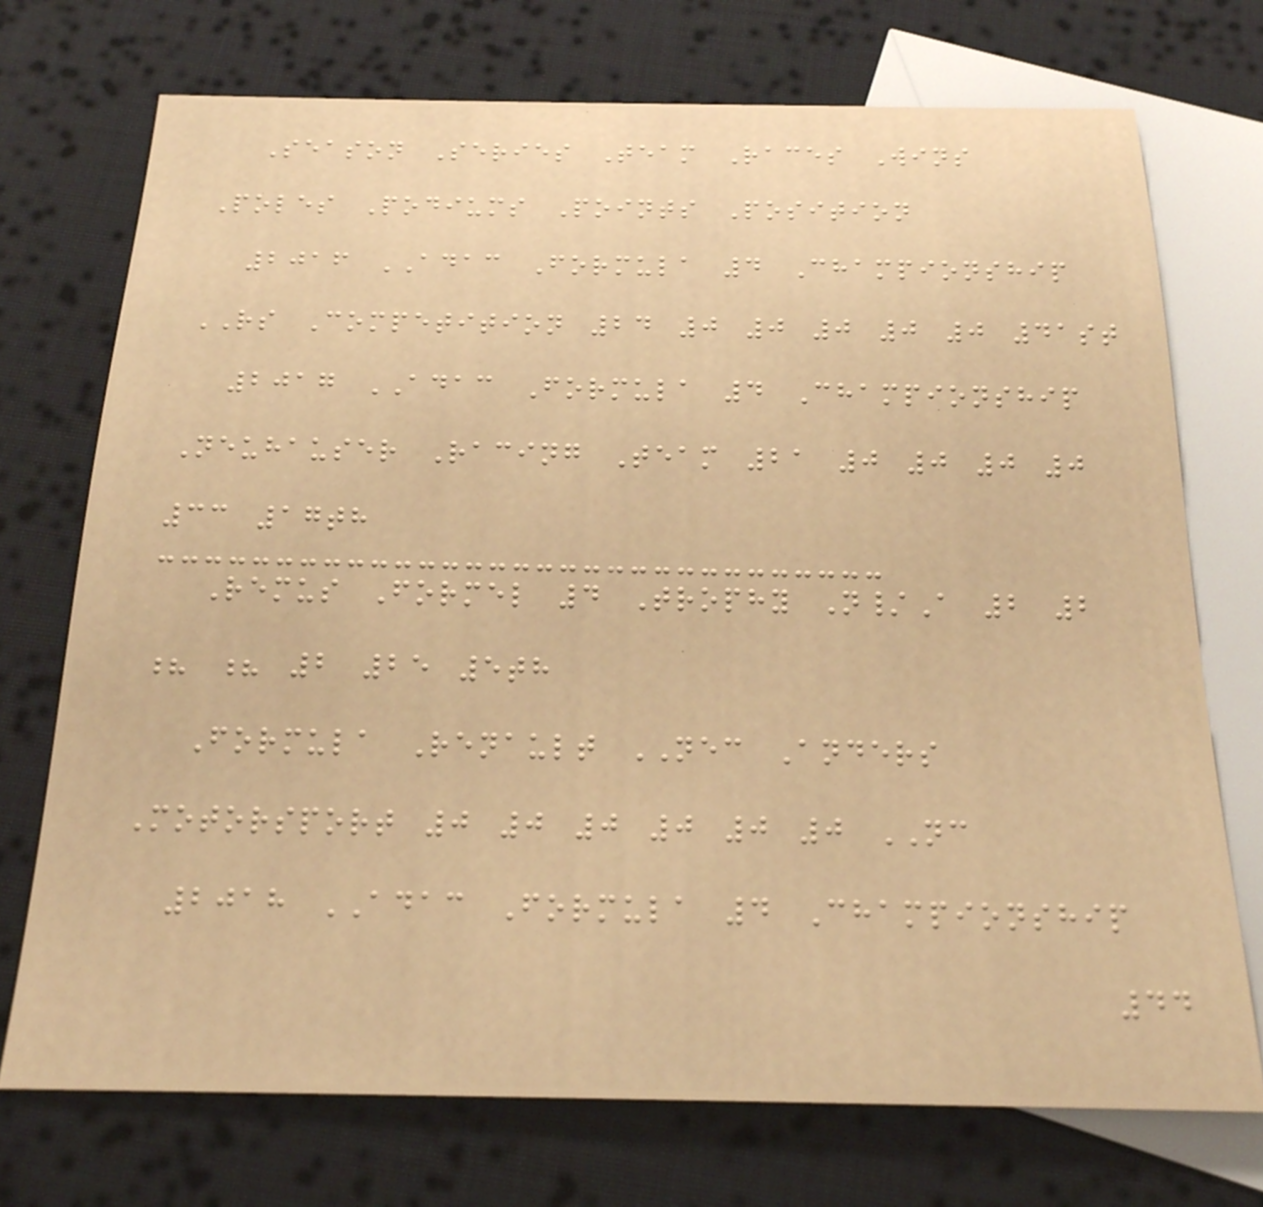Season Series Team Races Wins
Poles Podiums Points Position
2016 ADAC Formula 4 Championship
RS Competition 24 0 0 0 0 0 41st
2017 ADAC Formula 4 Championship
Neuhauser Racing Team 21 0 0 0 0
33 17th
Remus Formel 4 Trophy N/A 2 2
? ? 2 25 5th
Formula Renault NEC Anders
Motorsport 0 0 0 0 0 0 NC
2018 ADAC Formula 4 Championship
44
